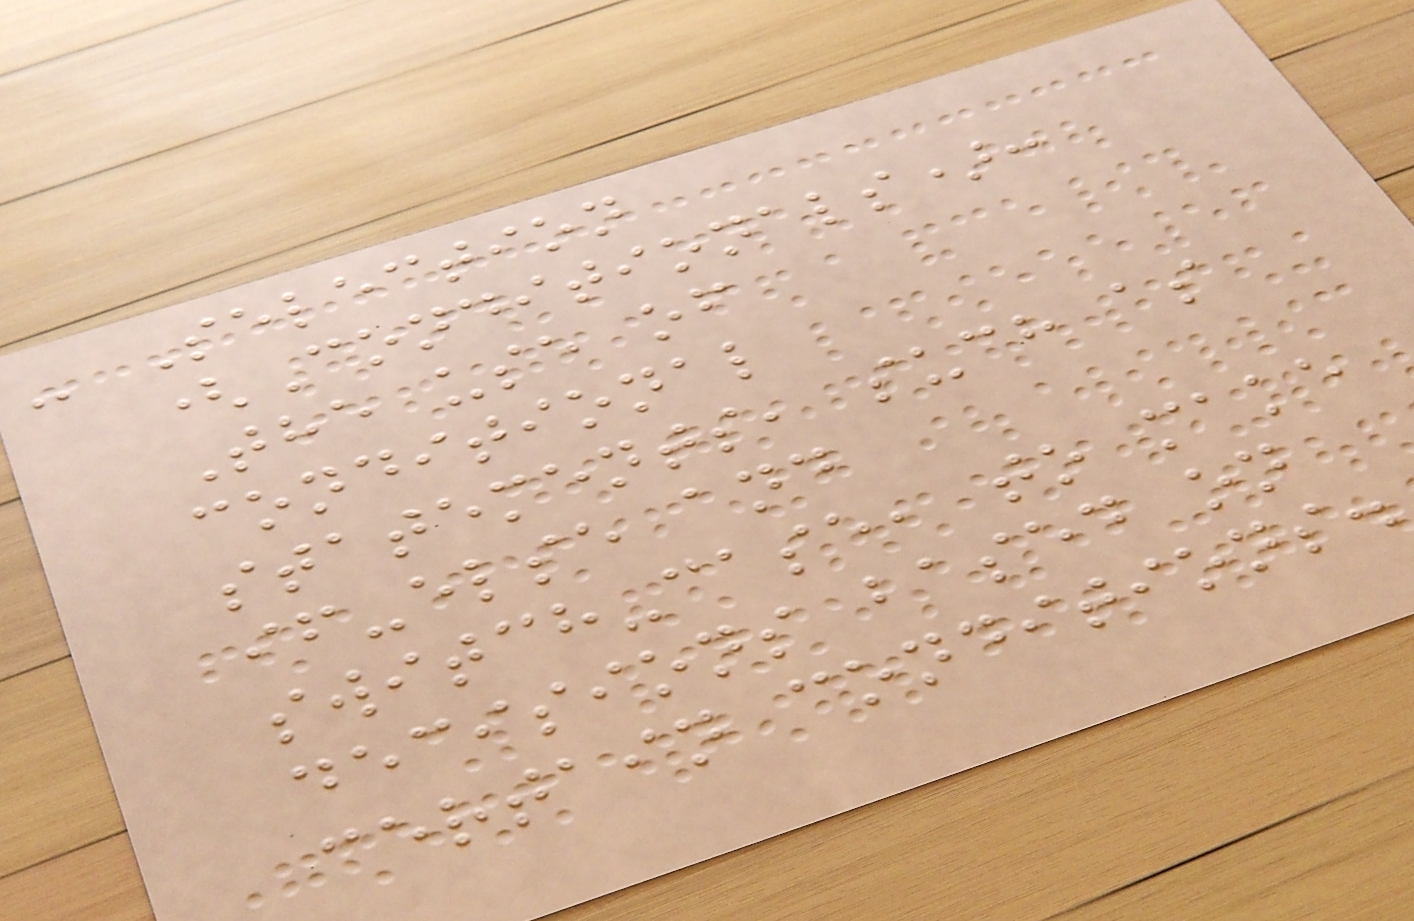- Selection
(Conditionals):
The use of
conditional
statements, such as
if-else and
switch-case, to make
decisions based on
certain conditions.
